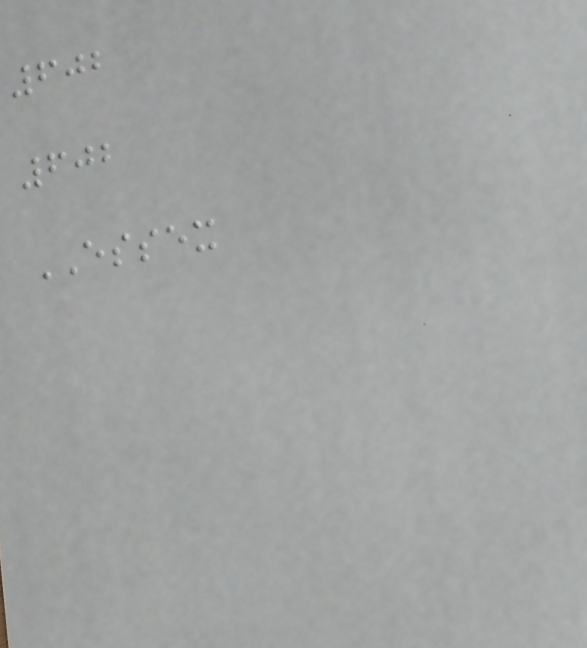602
602
ESSEX
